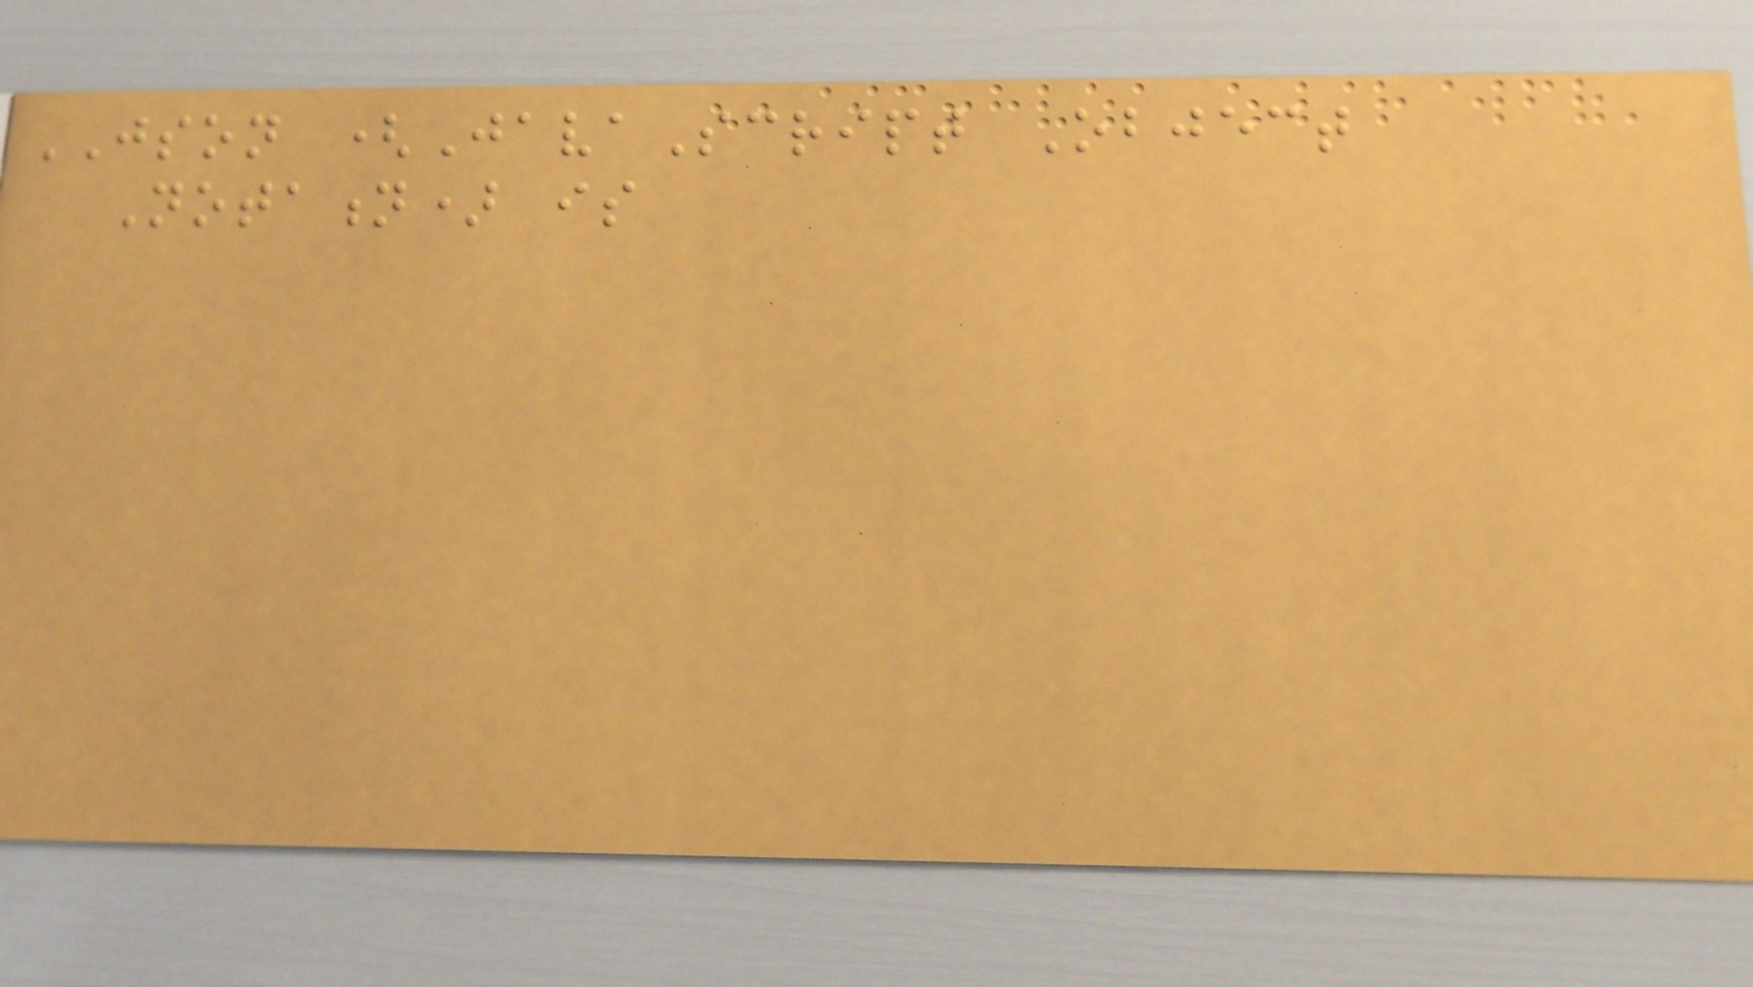JSON (JavaScript Object
Notation) is
